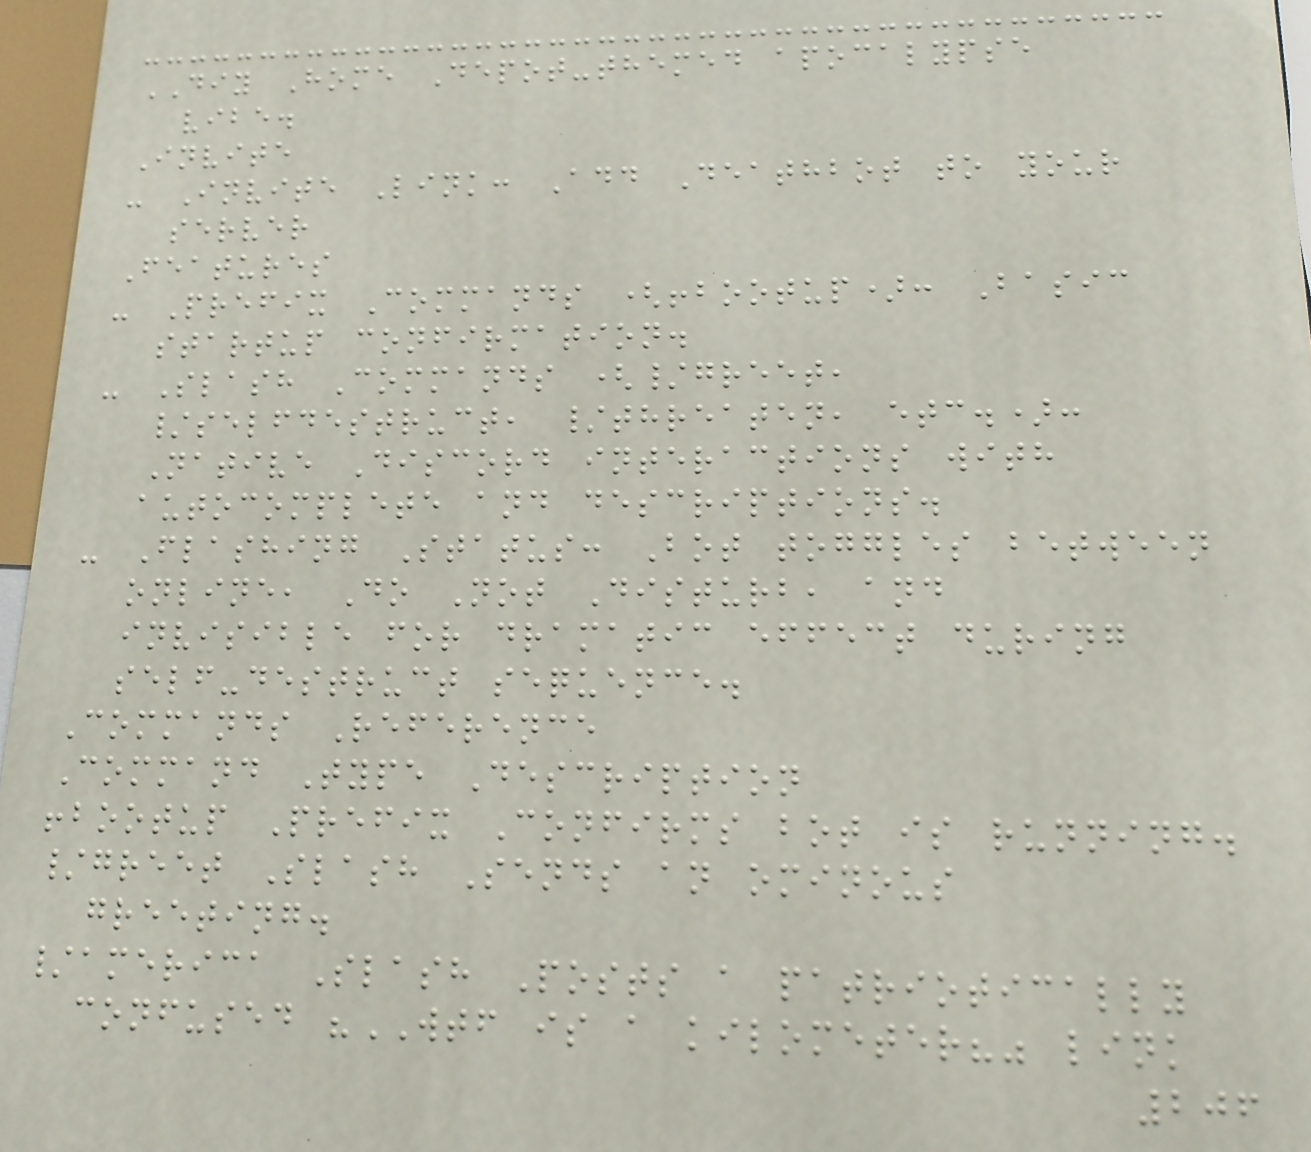DIY Home Depot-themed apocalypse
vibe.
Invite
- Invite Link: Add Deathbot to your
server
Features
- Prefix Commands (!bootup): Basic
startup confirmation.
- Slash Commands (/greet,
/selfdestruct, /threaten, etc.):
Native Discord interactions with
autocomplete and descriptions.
- Flashing Status: Bot toggles between
online, Do Not Disturb, and
invisible for dramatic effect during
self-destruct sequence.
Commands Reference
Command Type Description
!bootup Prefix Confirms bot is running.
/greet Slash Sends an ominous
greeting.
/america Slash Posts a patriotically
confused "WTF is a kilometer?" link
206
